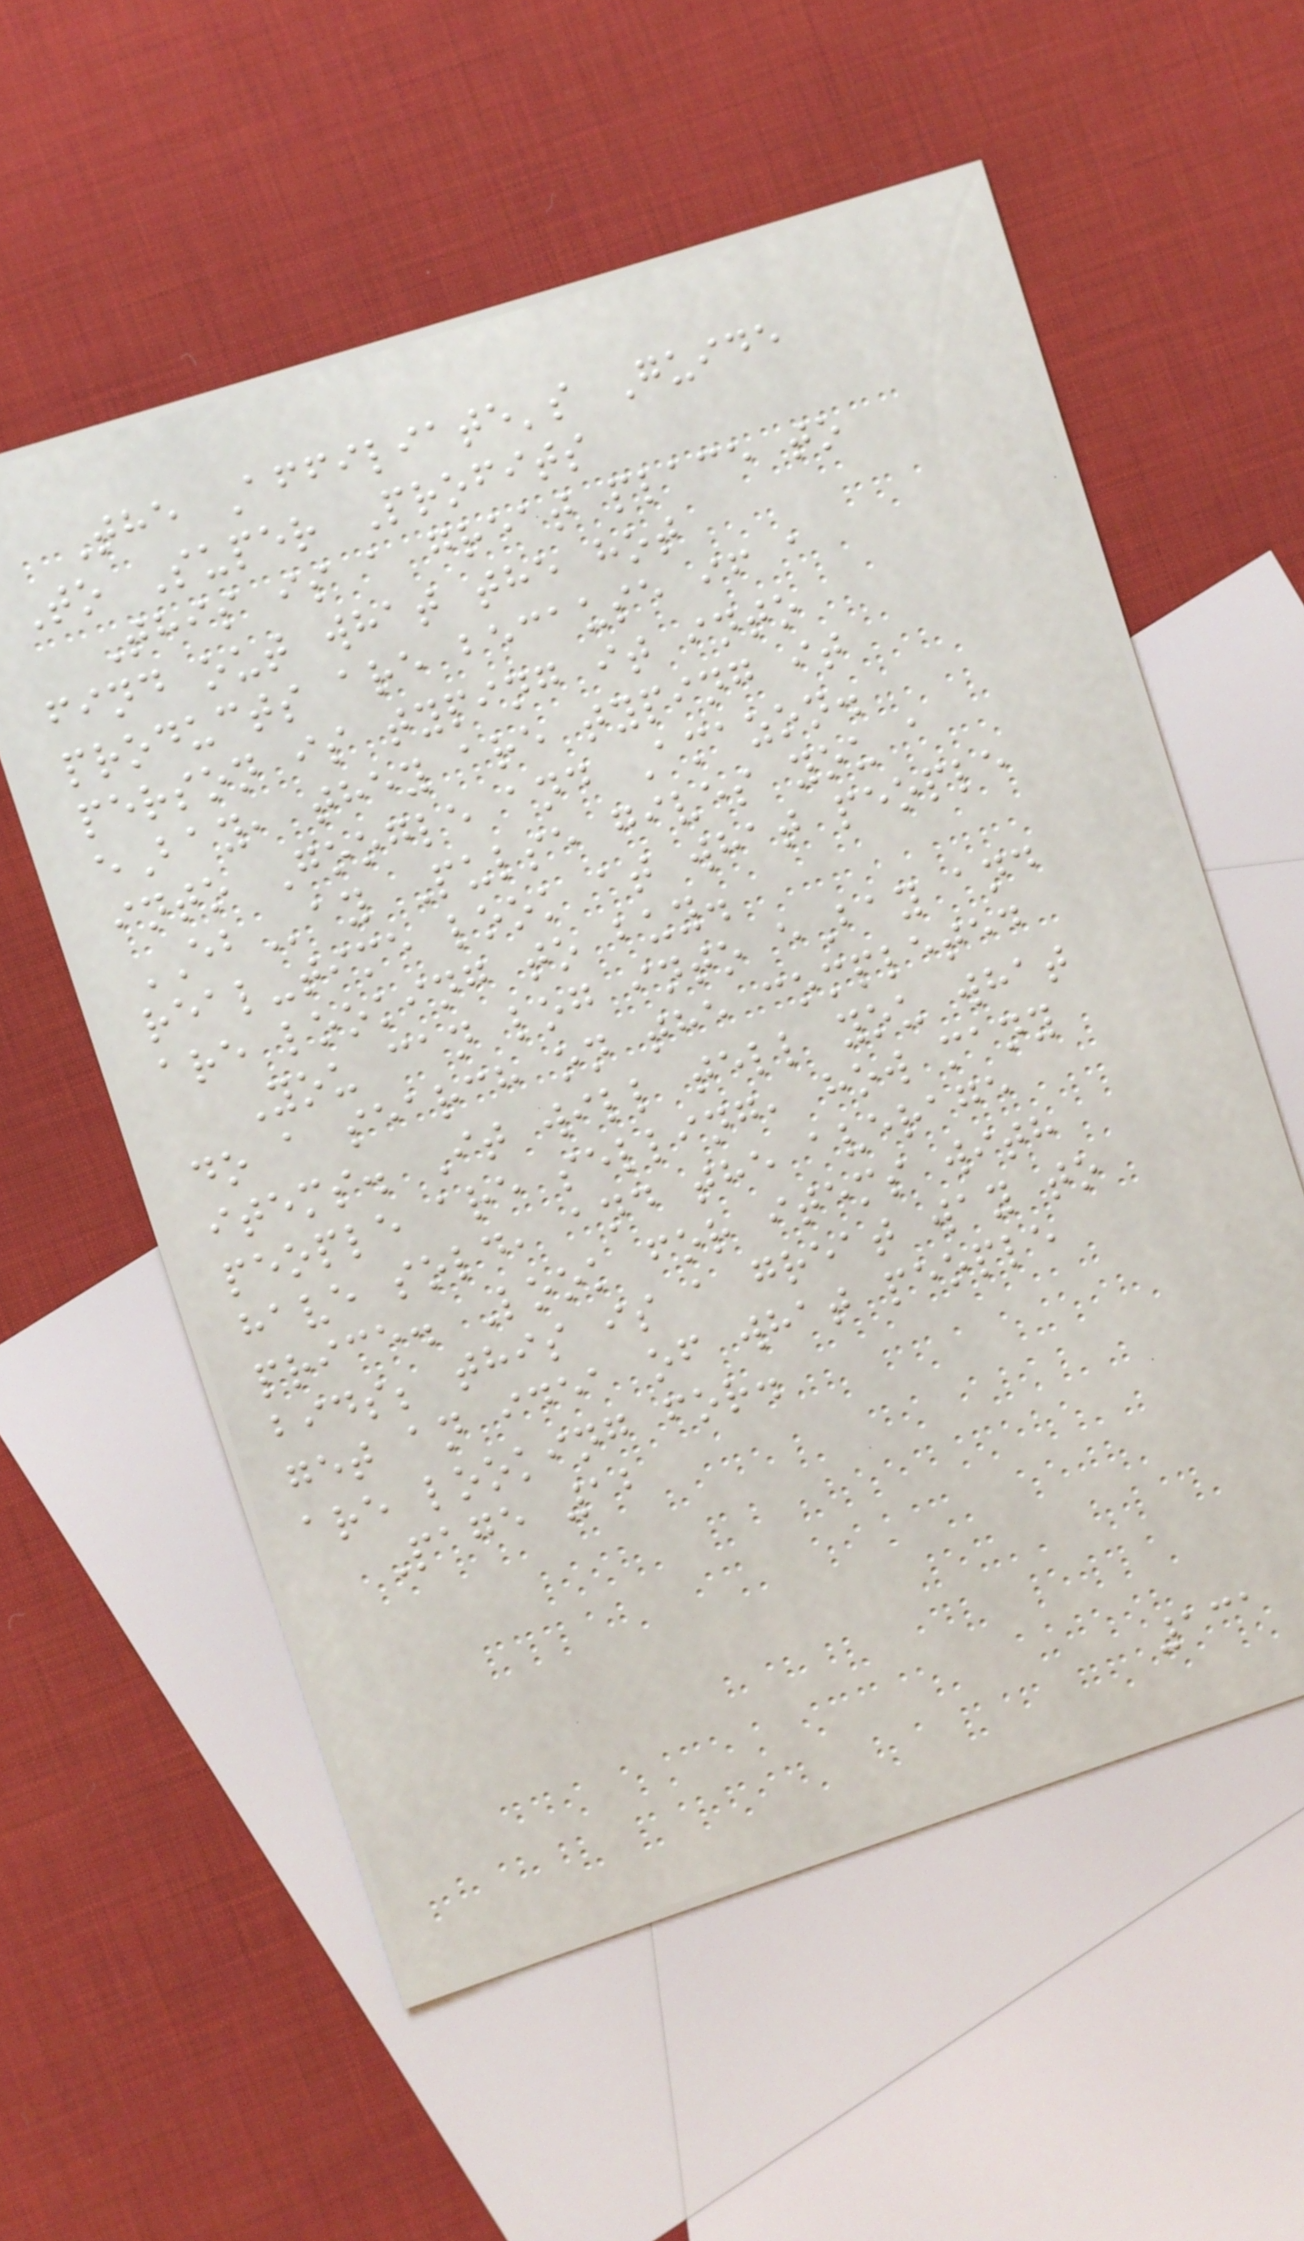The Affiliate's Guide
To Super Profits
This is a great place to
find out what the hot
products are because if a
person is typing it into
eBay, they are typing it
into Google and Amazon.
EBay Pulse gives you a
real-time look at what people
are looking to buy.
You can log into eBay and
do a search on the completed
items. It will tell you what
people are selling, how many
have sold, and the average
price. Look for items with
bids; this is a great way to
get an idea of what people
are looking for.
Page 12
131
